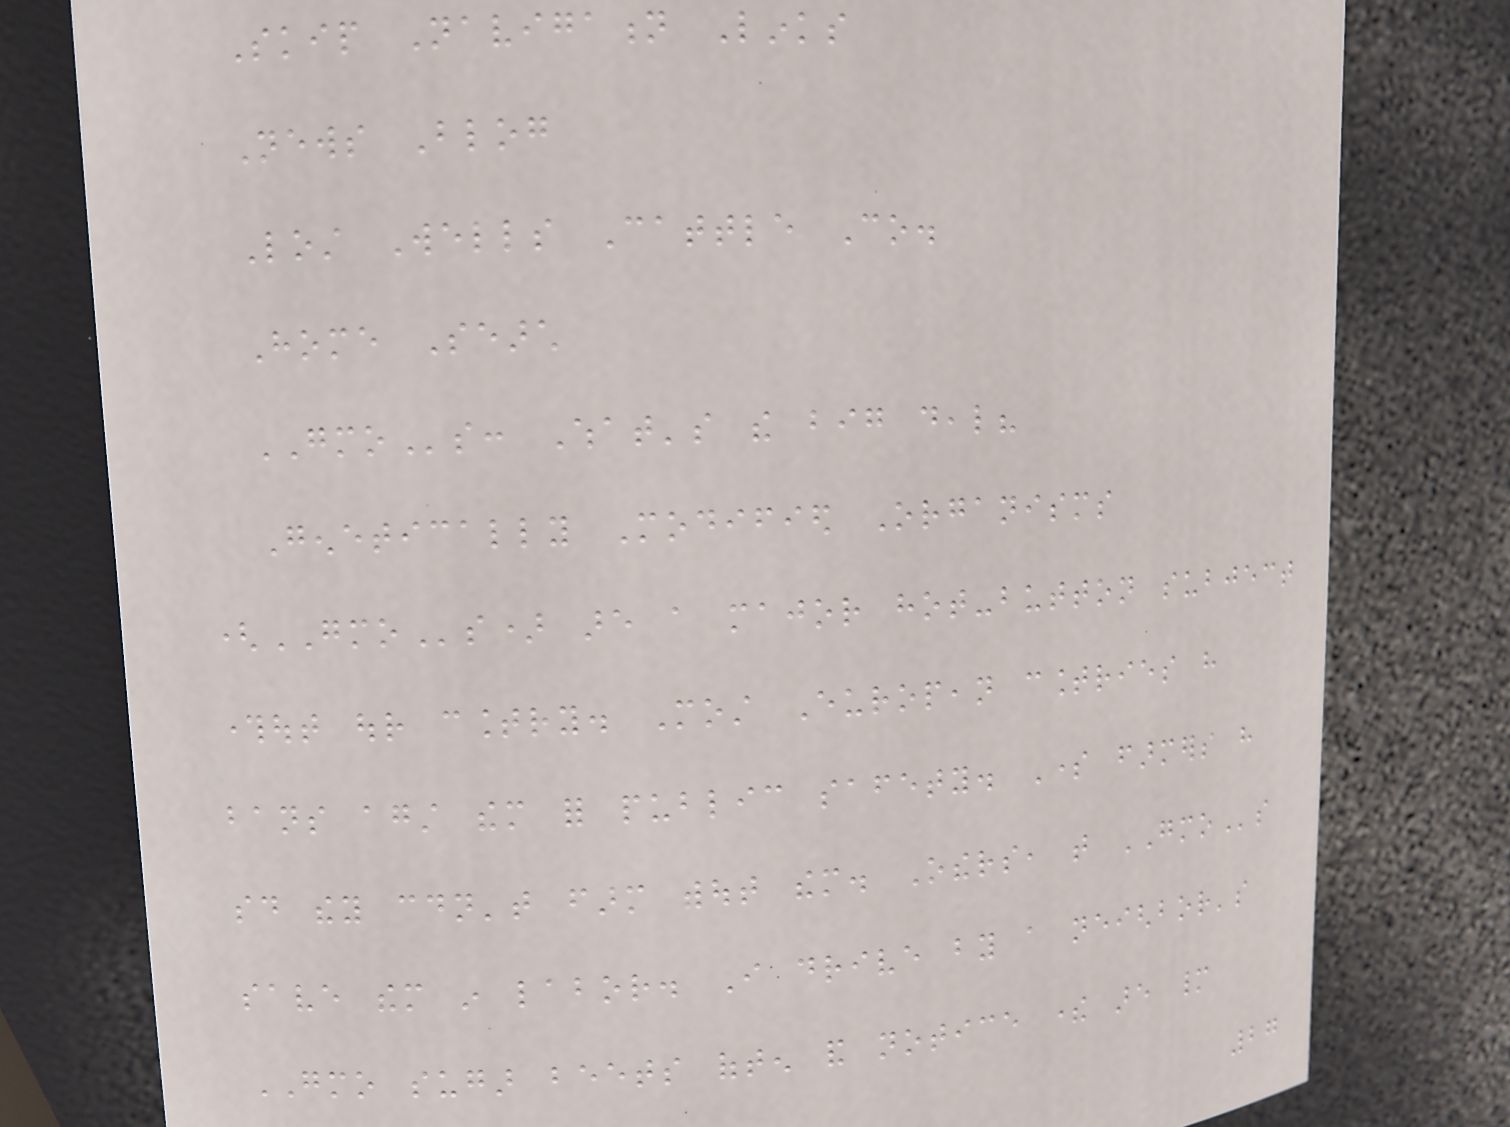Skip Navigation Links
News Blog
Lost Wells Cattle Co.
Home Search
GMOs: What's the big deal?
Genetically Modified Organisms
(GMOs) are a major hot-button subject
throughout our country. Most European countries have
bans against them for public safety. Some farmers have
said they couldn't farm without them. Others, that GMOs
save them in labor. I drive by a neighbor's
GMO sugar beets often and notice there are many
27
